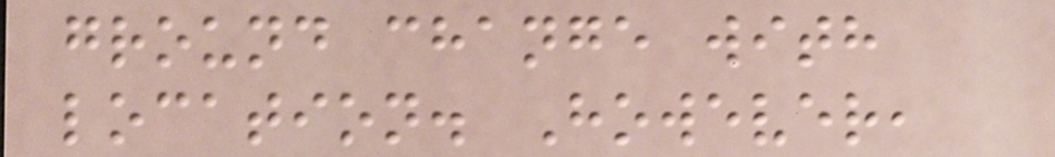ground change with
location. However,
